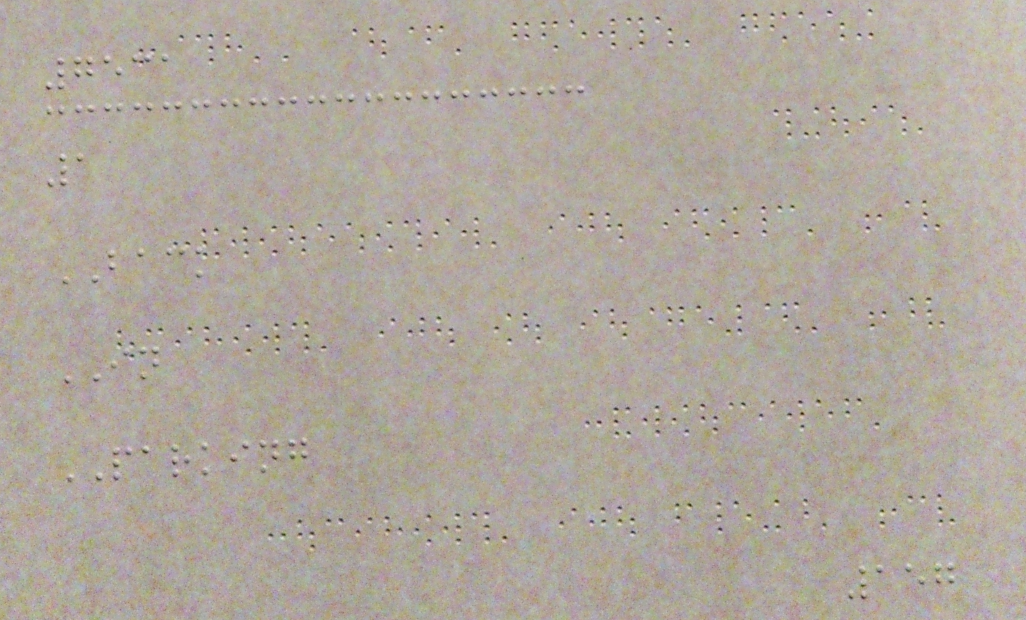7531
1
BACK
IN
PARKING
157
